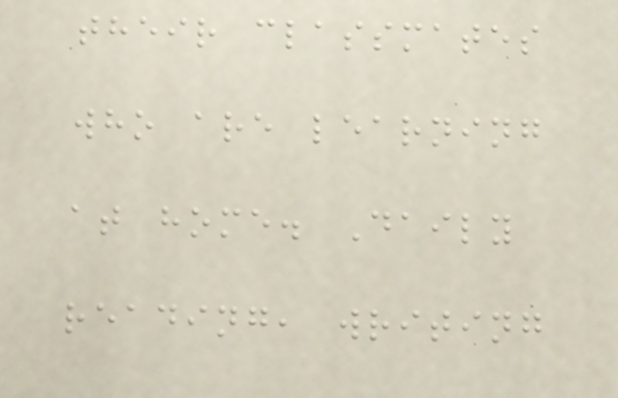their classmates
who are learning
at home. Daily
reading, writing
